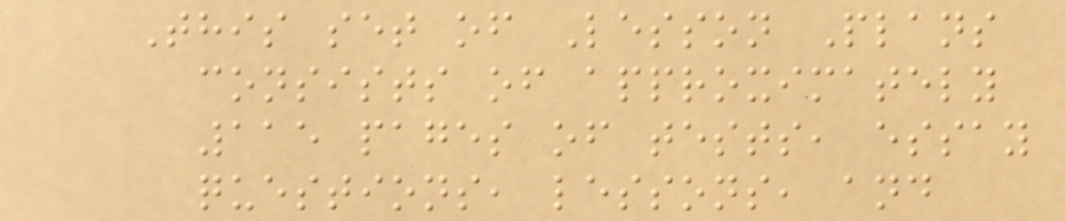This set of Lesson Plans
consists of approximately
115 pages of tests, essay
questions, lessons, and
